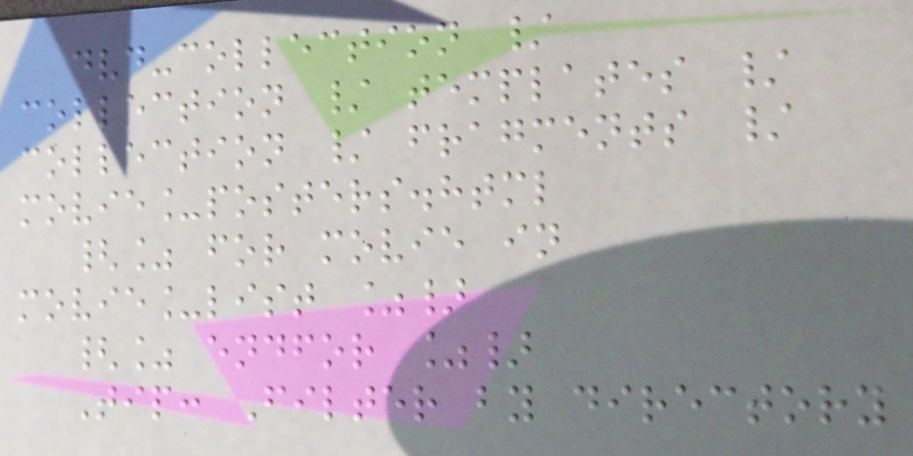dvd-collection /
collection / templates /
collection / fragments /
movie_posters.html
{% for movie in
movie_list %}
{% endfor %}
Tip: Filter by directory
